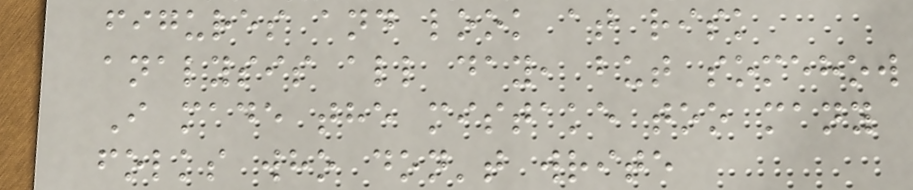figures and look at risk
analysis all day, but somehow
I made the mistake too many
folks who don't write
